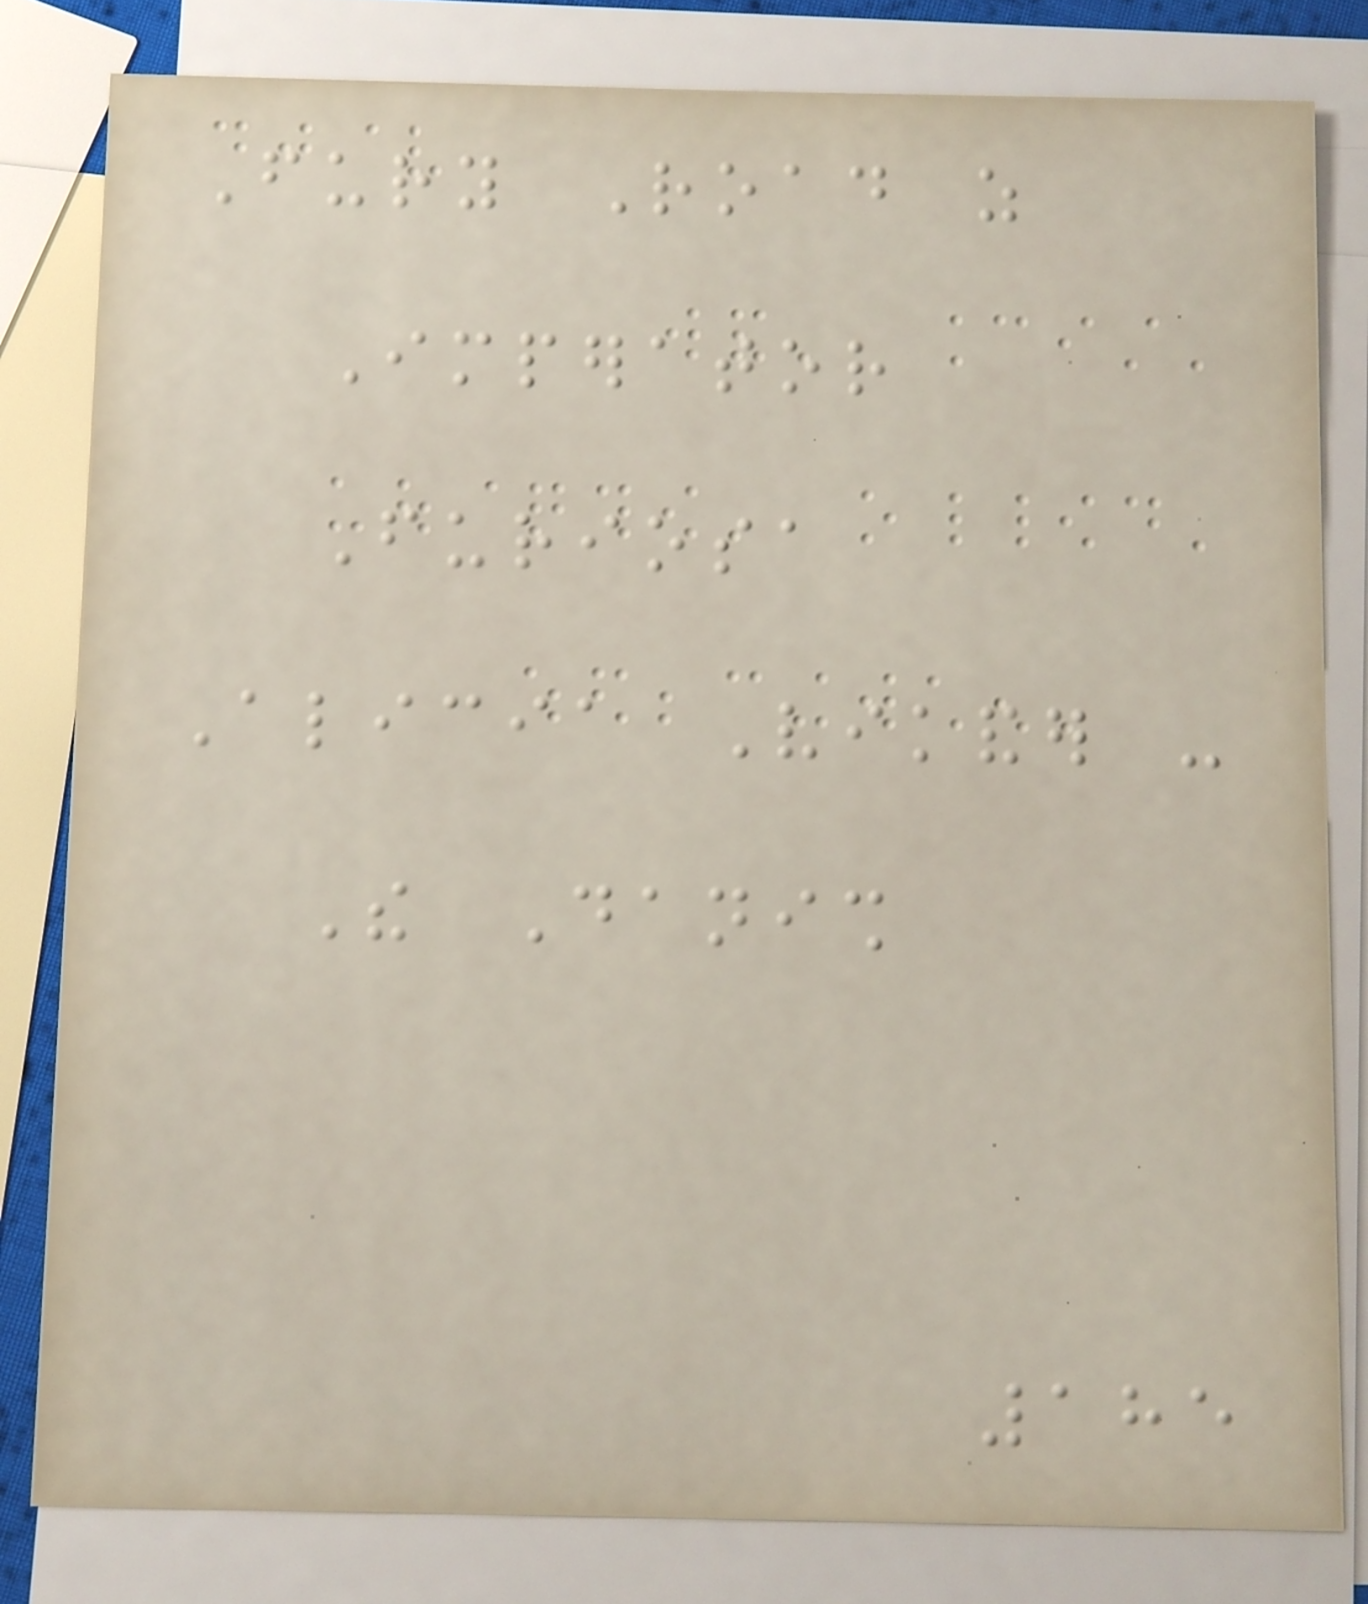Fury Road as
Imperator
Furiosa
Alicia Vikander -
The Danish
185
